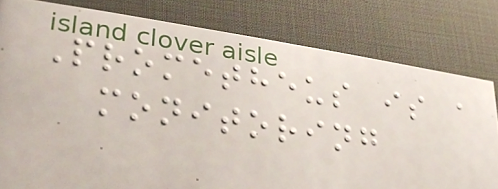Prometheus is a
monitoring
